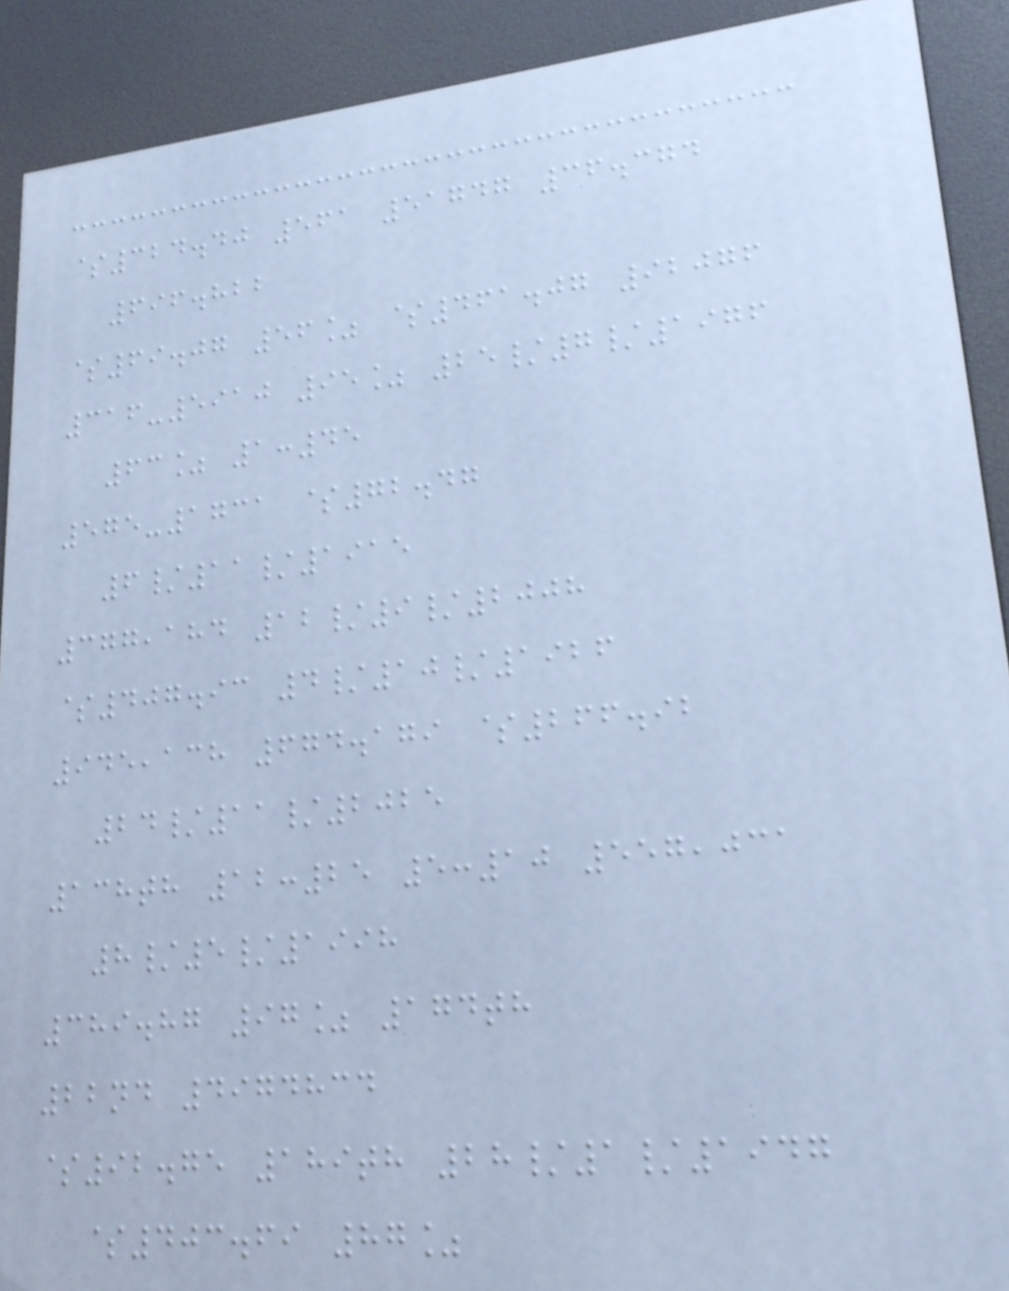$324.40 561 51747 36.374
696.822
$69.07 56% $461.07 92076
316-5910 95% 25/7/1976
63% 1:45
575-1731 $72.47
6/11/1915
377,184 12/9/2008
$407.93 4/10/1926
945,138 674.179 $266.92
24/11/2025
138th 12:25 5:10 557,031
8/5/1998
389.87 97% 174th
22nd 4974834
$92.75 189th 28/1/1947
$403.69 87%
